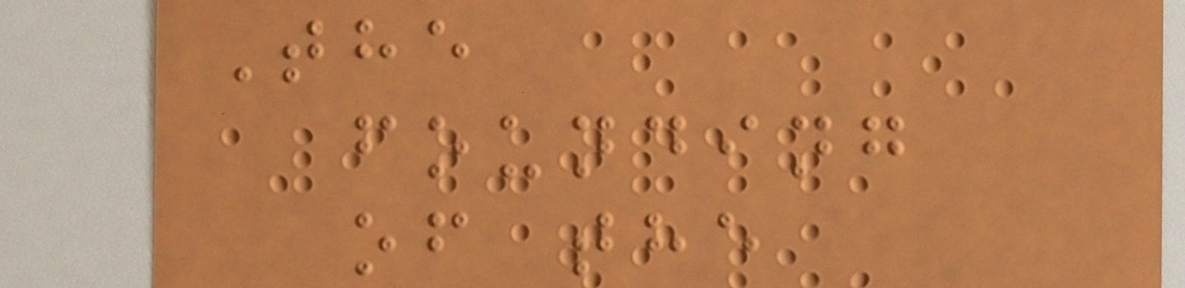The
founding
of the
